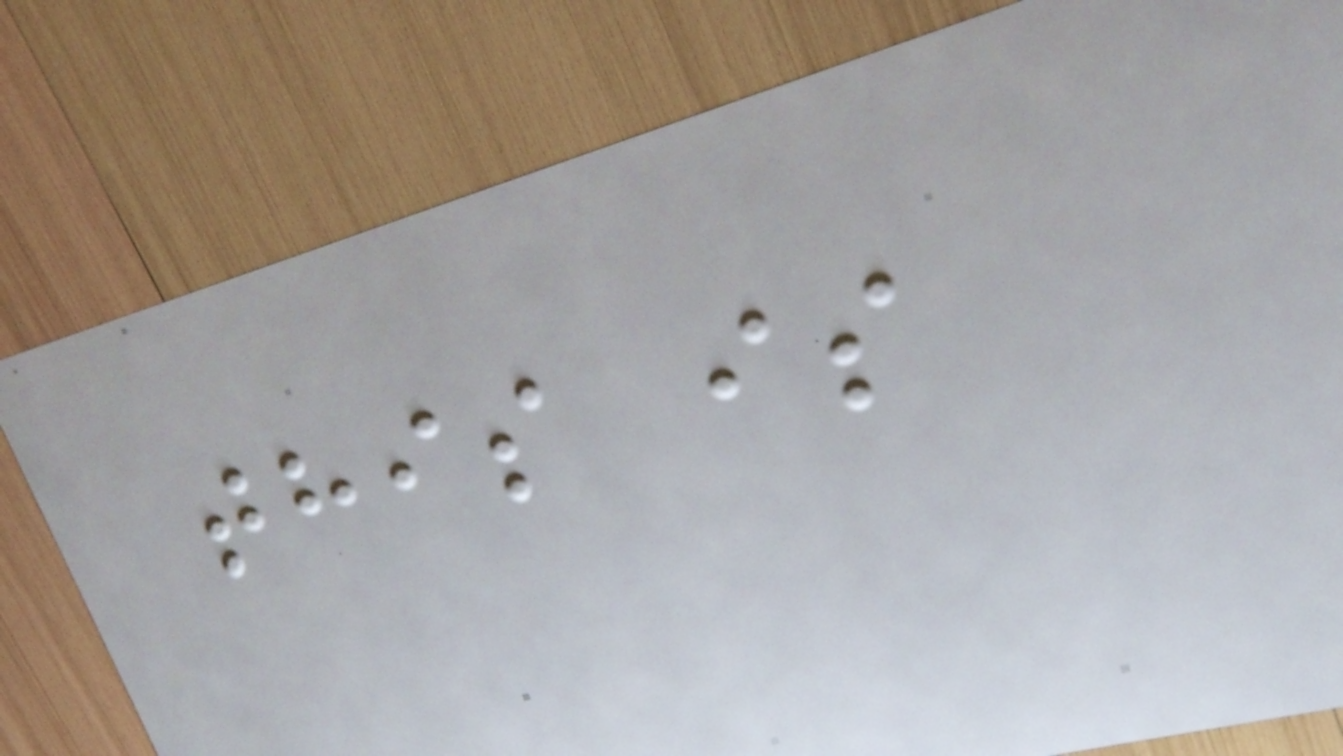this is
